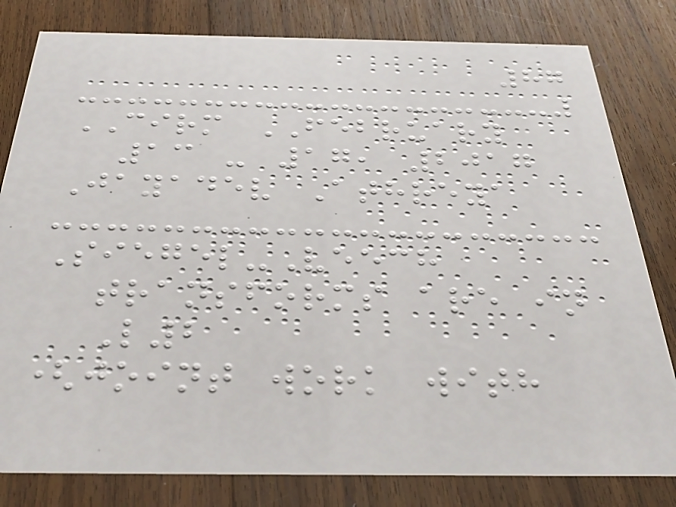87
CIRM FEBRUARY
13 - 17, 2017
Jayadev Athreya
Siegel-Veech
transforms are in
L2
(joint work with
